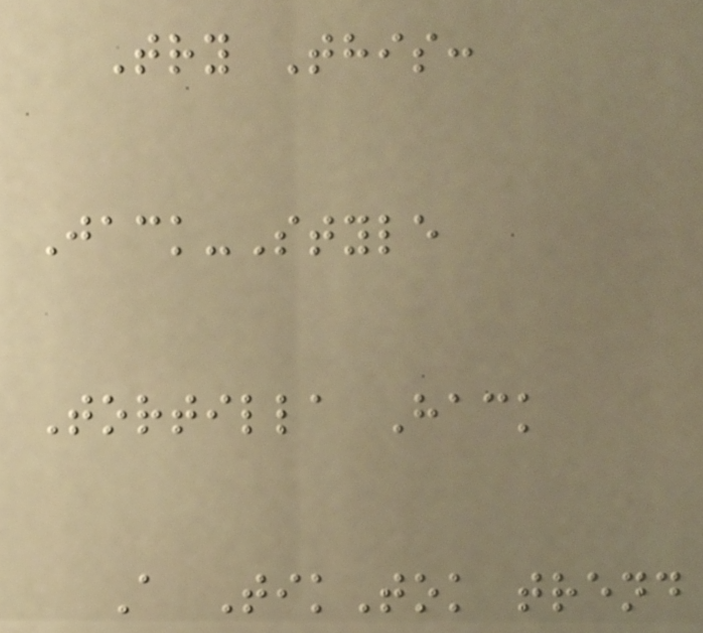Try This:
Jack-Style
Tortilla Hack
A TikTok trend
